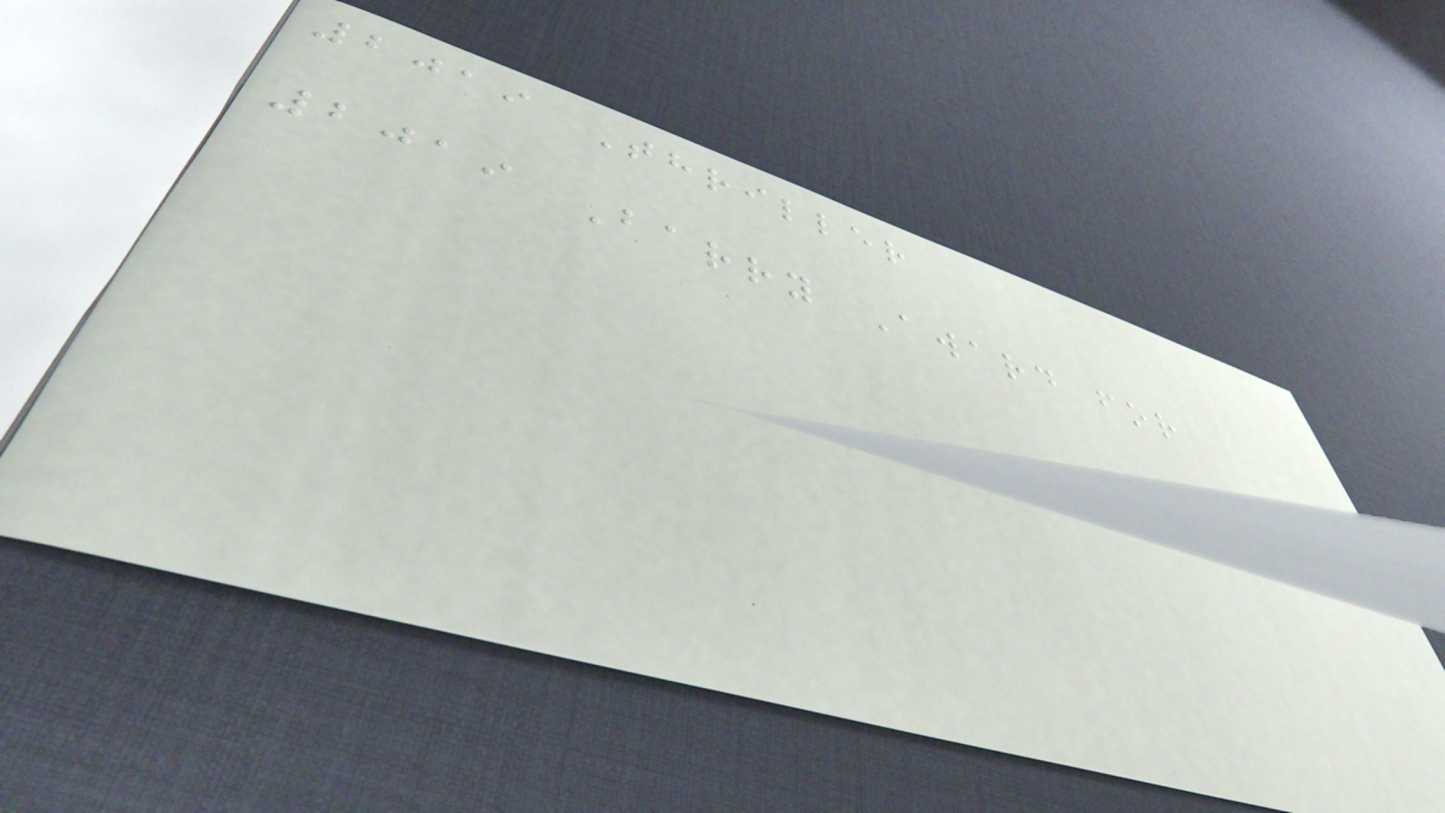2019 Thriller
2019 Barry Award for
